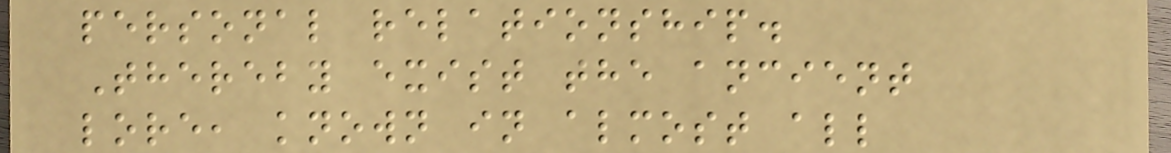personal relationship.
Thereby exist the ancient
lore, known in almost all
